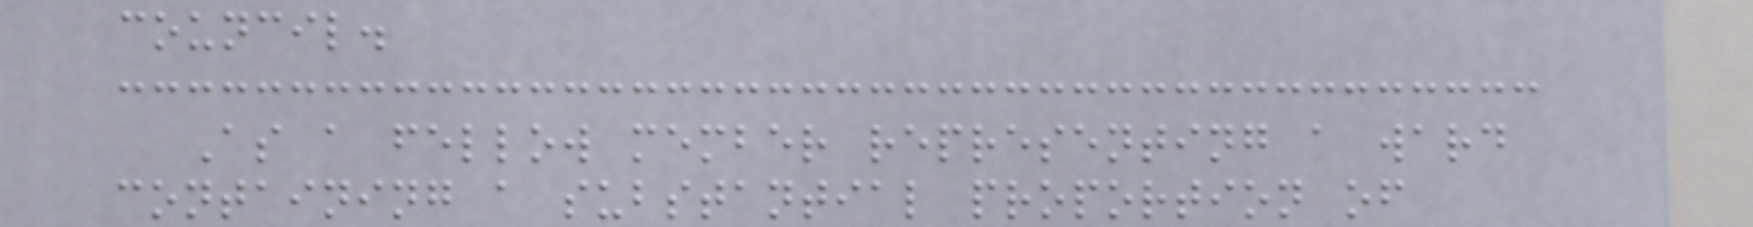council.
As a fellow member representing a ward
containing a substantial proportion of
